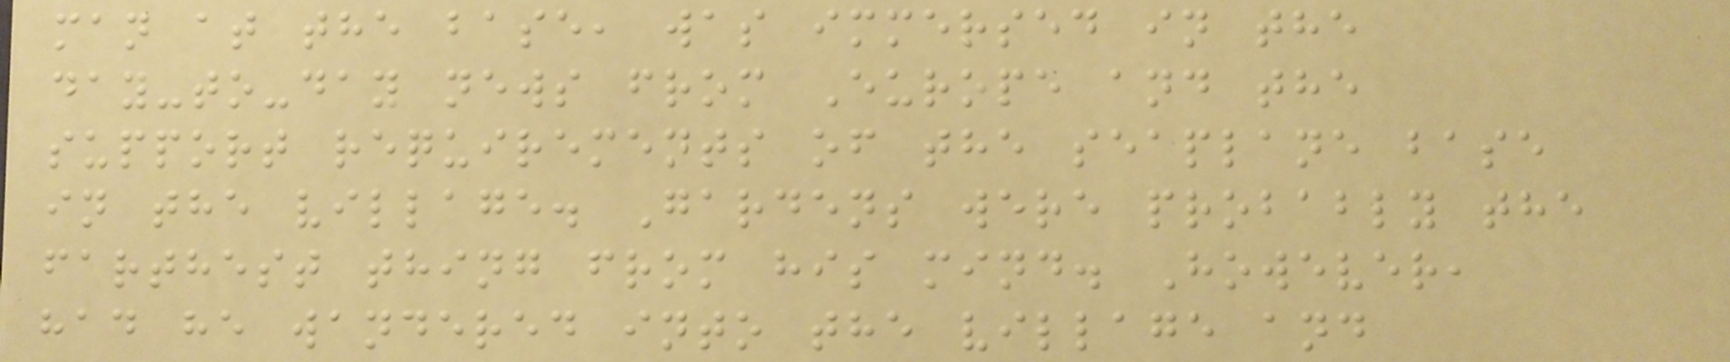man at the base, was immersed in the
day-to-day news from Europe and the
support requirements of the seaplane base
in the village. Gardens were probably the
farthest thing from his mind. However,
had he wandered into the village and
